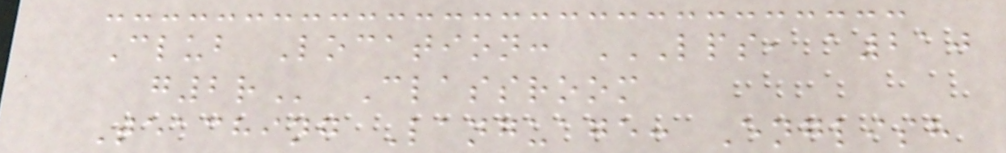Club Location: LPS, A210
G2R Classroom
Teaching Language: English
